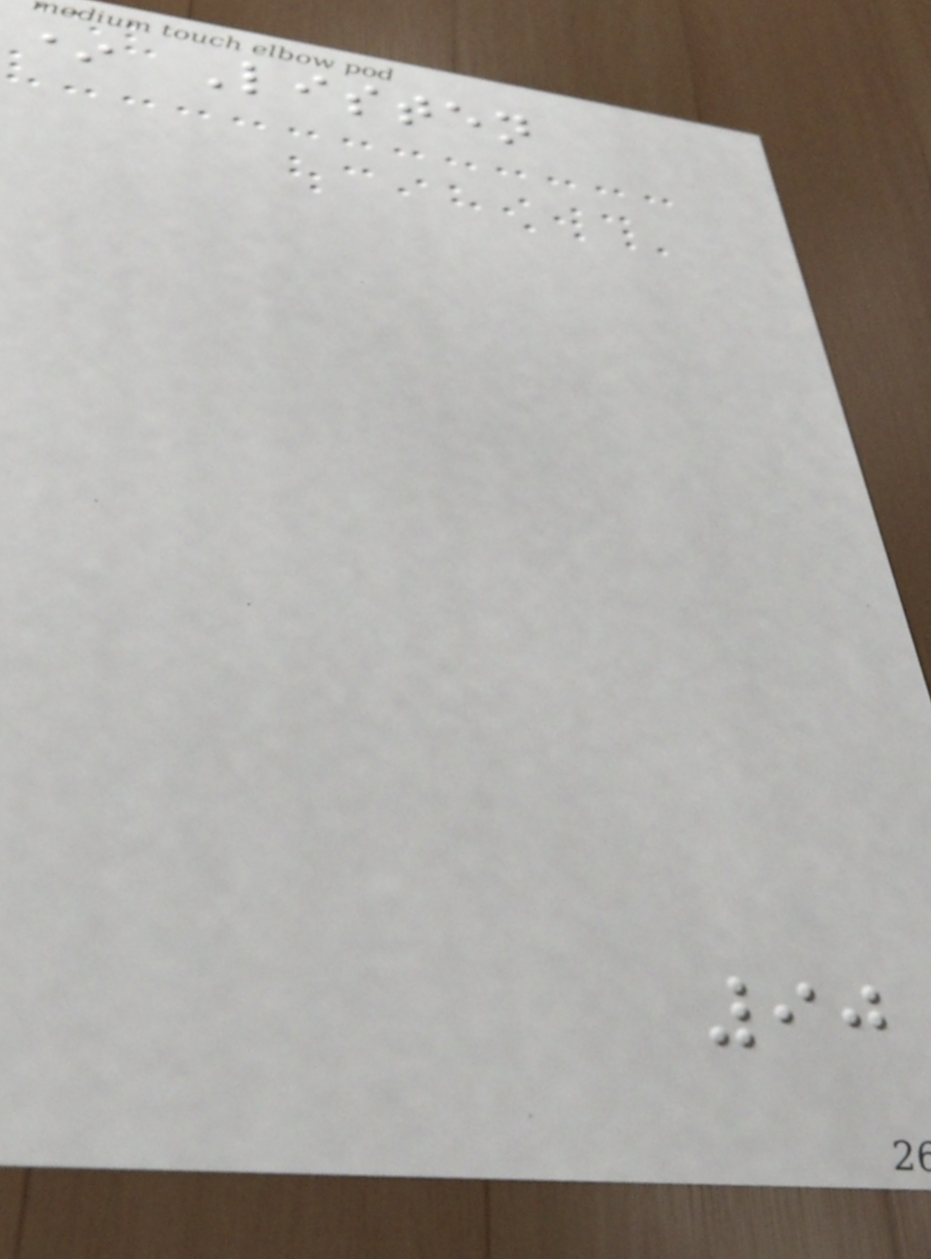* Listen
90
